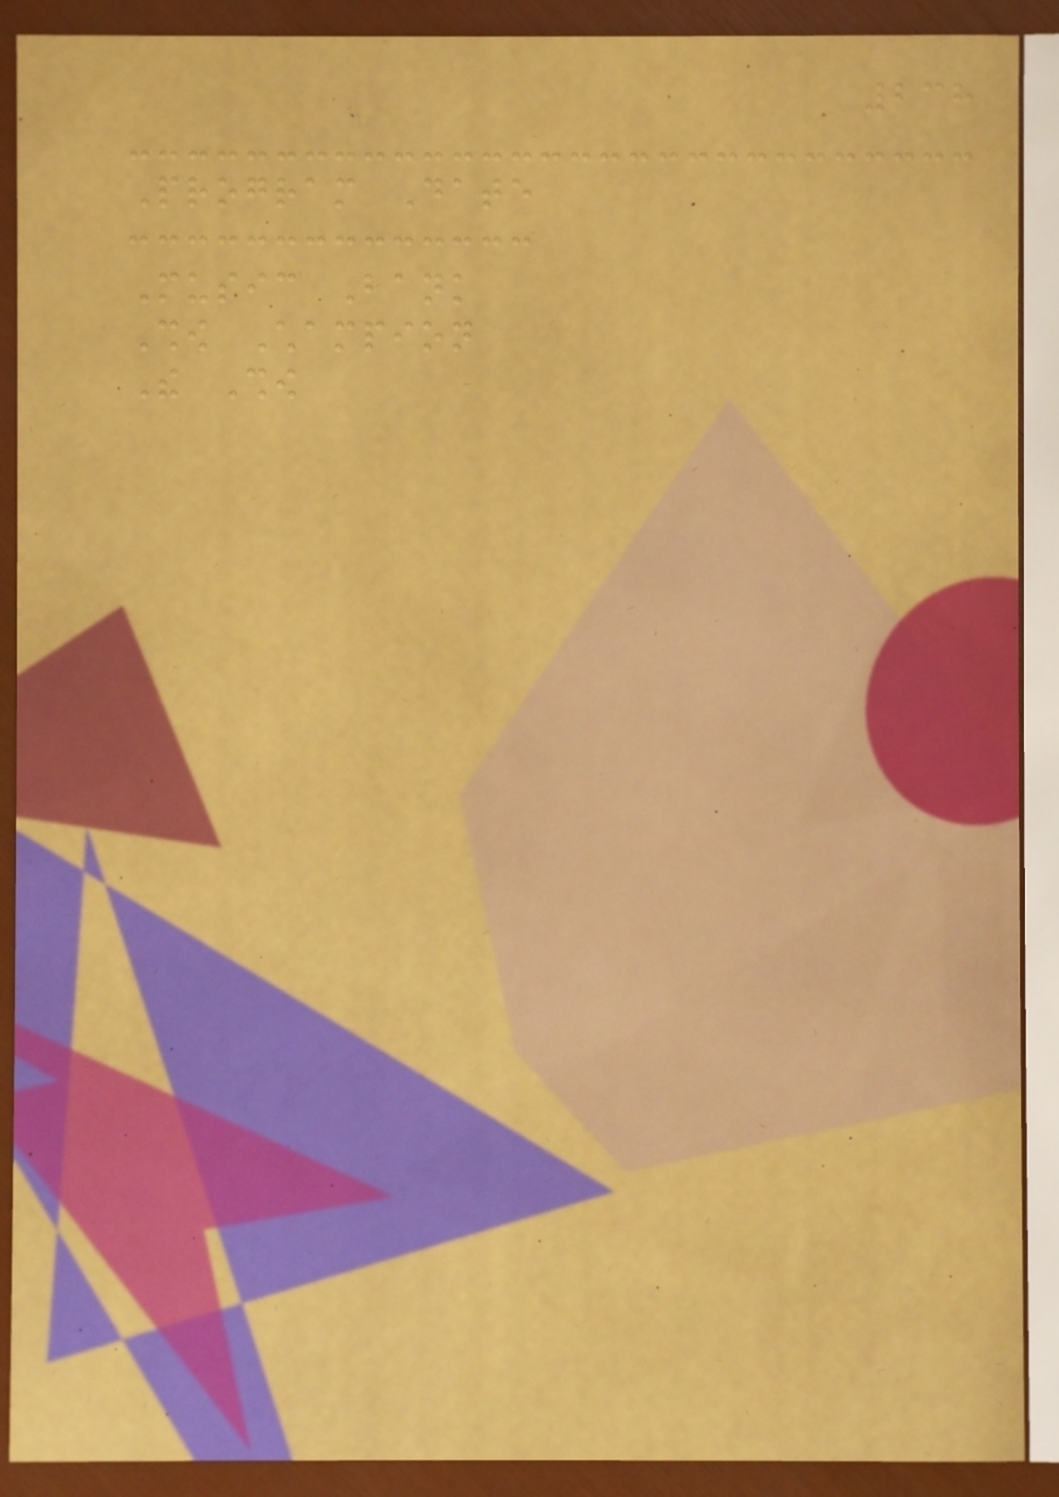238
Program Date
Music Bank
Show Champion
The Show
